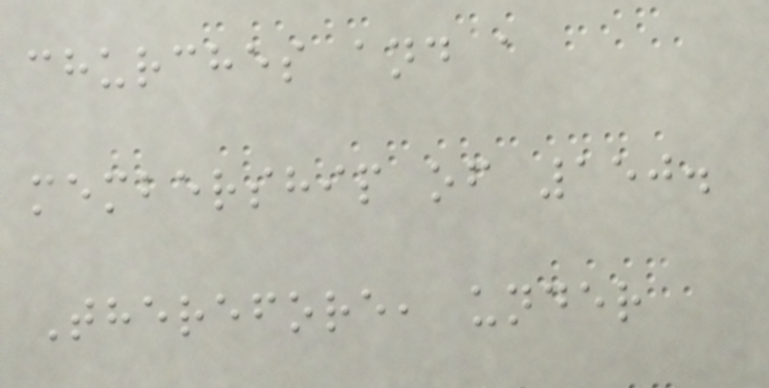churches and a
membership of 150.
Therefore, under
